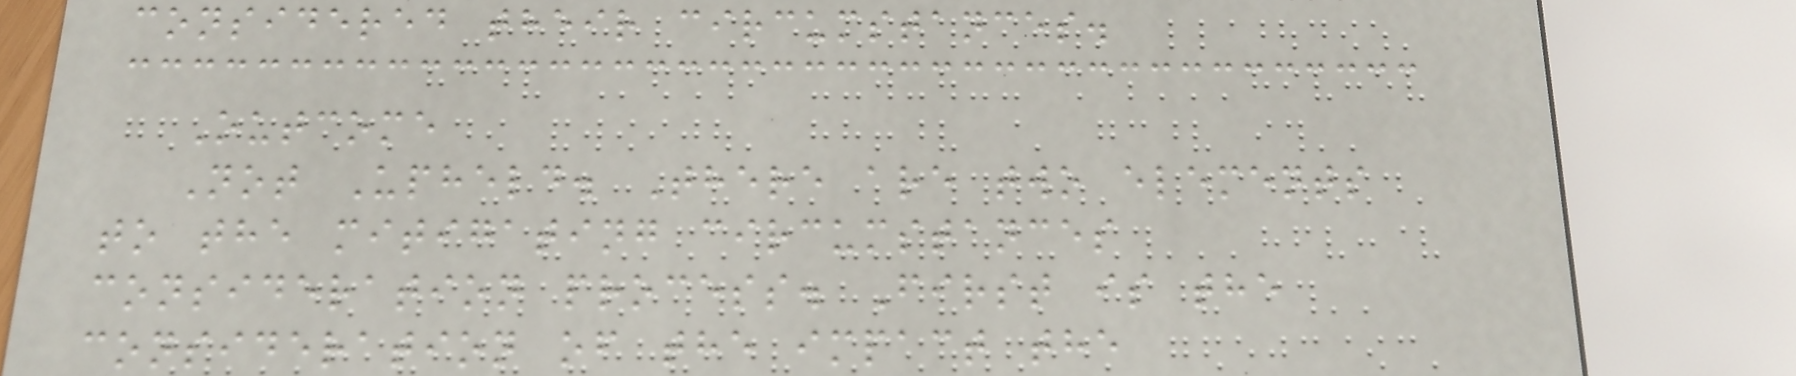considered their circumstances.
Outcome
Not Upheld. There are two elements
to the mitigating circumstances
consideration process. First is the
consideration of the impact the
